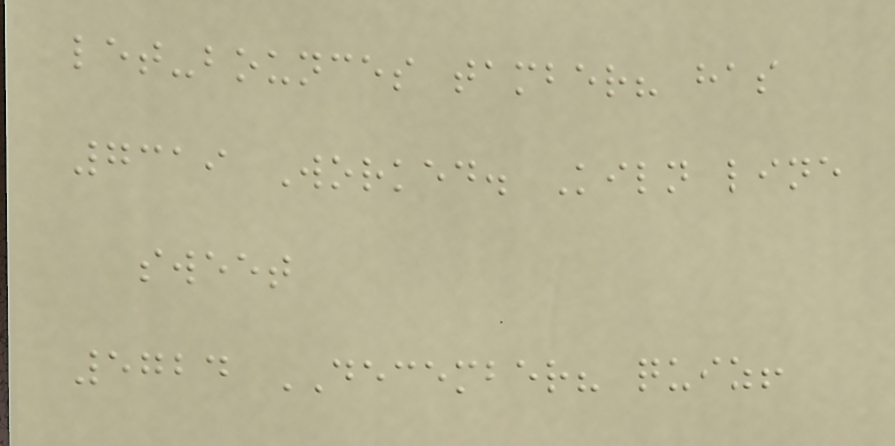let-bounces tamber? has
7319 Worked. Kiln line
sweet
5724 DECEMBER? quiz!
